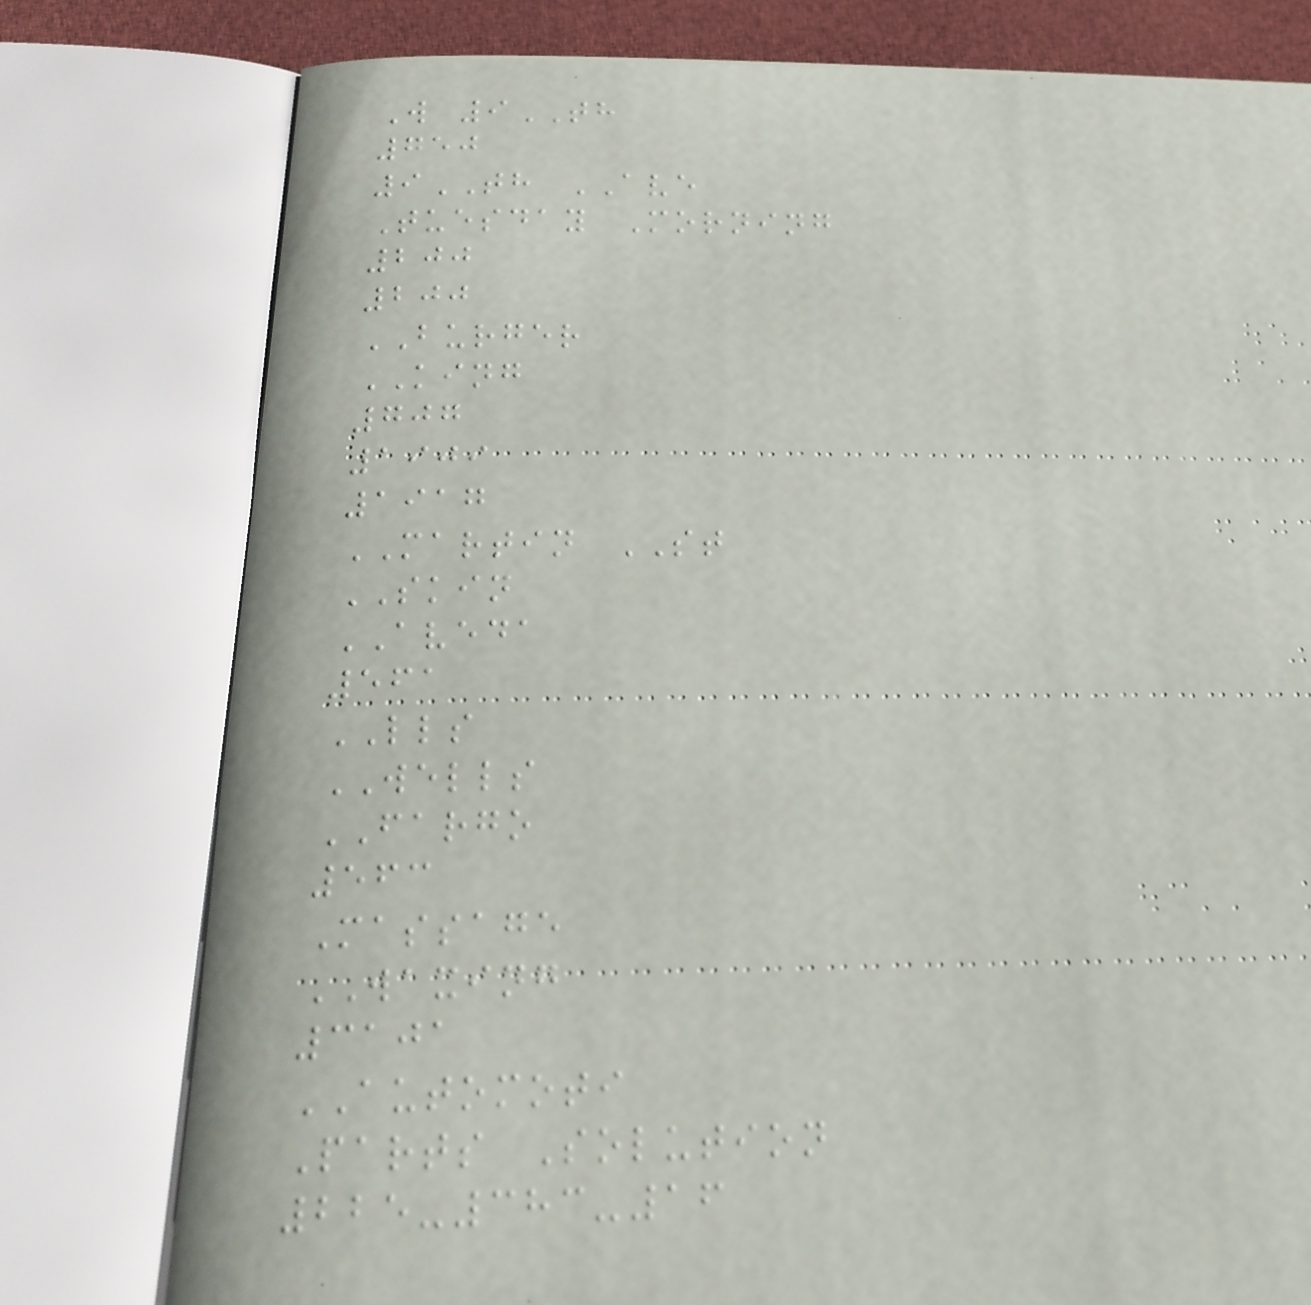W 9TH
750
9TH AVE
Tuesday Morning
200
200
BURGER
KING
707
1909
1917
MARTIN ST
SKIN
AVEDA
561
LLS
WELLS
FARGO
563
Massage
WAXING
3101
AUTOMOTI
Parts Solution
225-383-16
